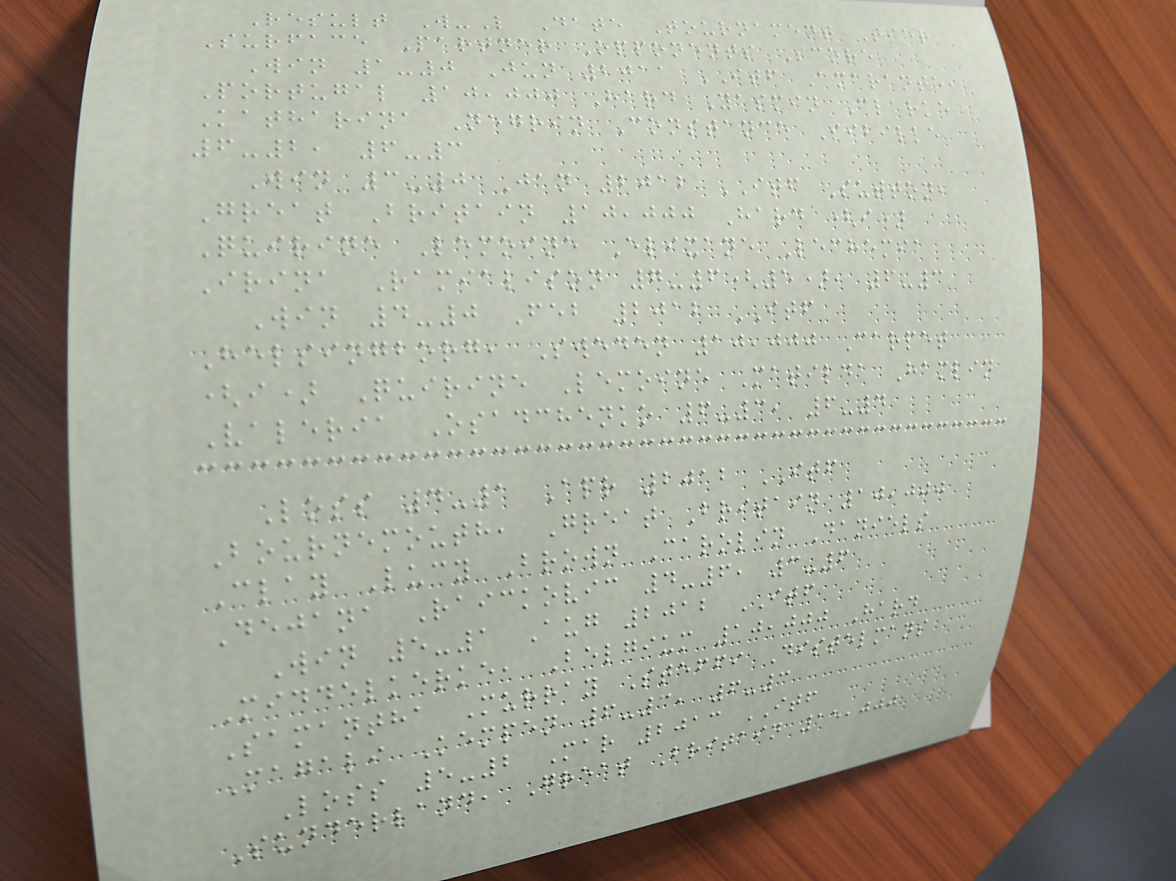Result W-L Date Tournament Tier
Surface Partner Opponents Score
Win 1-0 Jun 2011 ITF Amarante,
Portugal 10,000 Hard Yasmin Clarke
Katharina Negrin Constance Sibille
6-2, 6-3
Win 3-0 Jan 2012 ITF Sutton,
Great Britain 10,000 Hard (i)
Quirine Lemoine Elixane Lechemia
Irina Ramialison 7-6(5), 6-3
Win 4-0 Feb 2012 ITF
Helsingborg, Sweden 10,000 Carpet
(i) Quirine Lemoine Matilda Hamlin
Valeria Osadchenko 6-3, 6-4
Loss 4-1 Apr 2012 ITF
Bournemouth, Great Britain 10,000
Clay Lucy Brown Carolin Daniels
Dejana Raickovic 4-6, 3-6
Win 5-1 Aug 2012 ITF
Middelkerke, Belgium 10,000 Hard
Samantha Murray Steffi Distelmans
Magali Kempen 6-3, 6-3
Loss 5-2 Mar 2013 ITF
Sunderland, Great Britain 15,000
